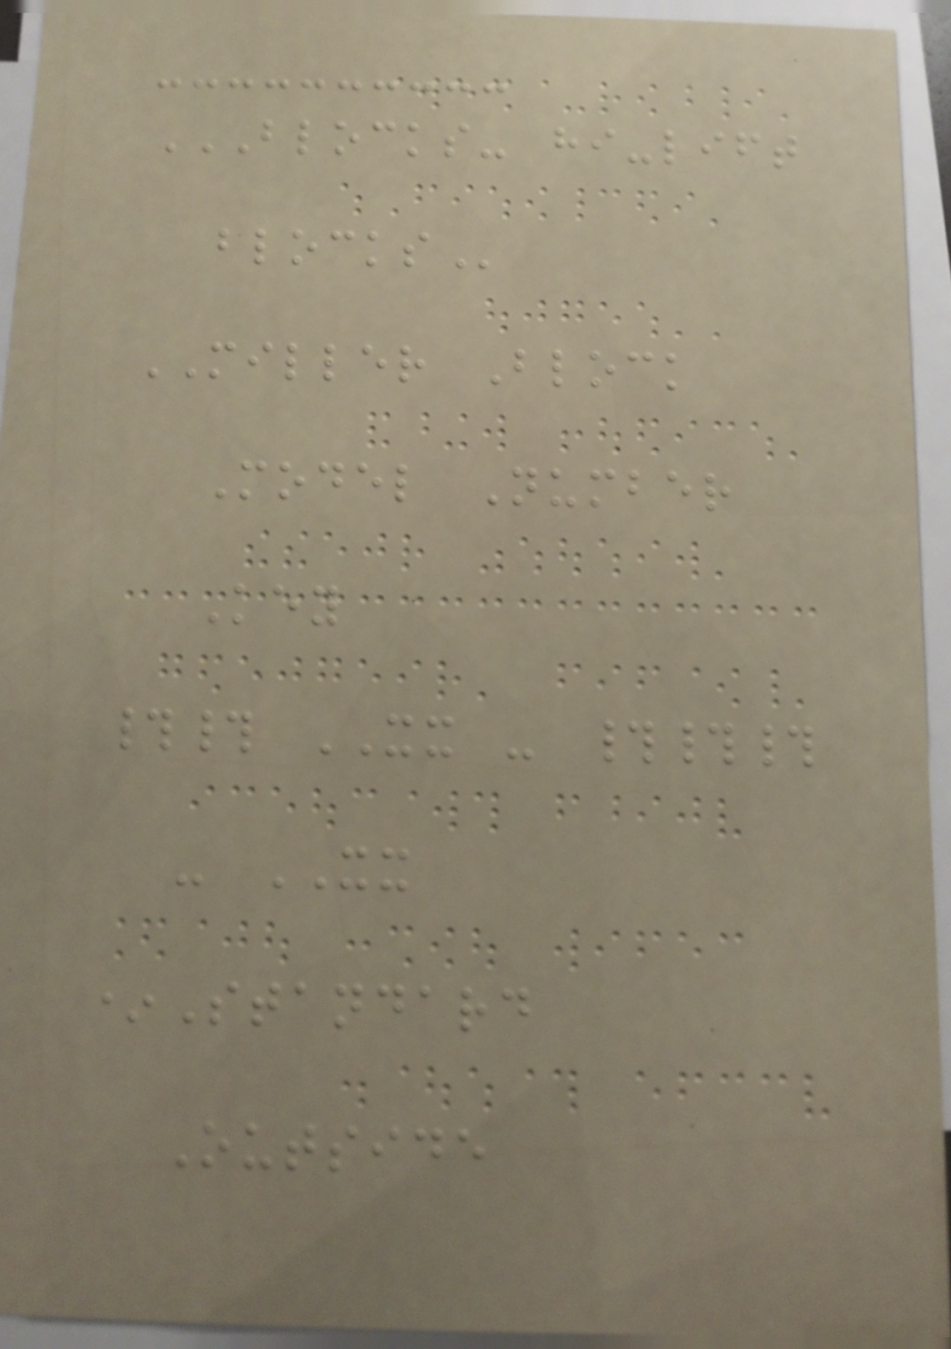BLOCKS- HI-LIFT
BLOCKS
MILLER Block
Model Number
Key
## XX - ###
- XX
*Standard
Outside
